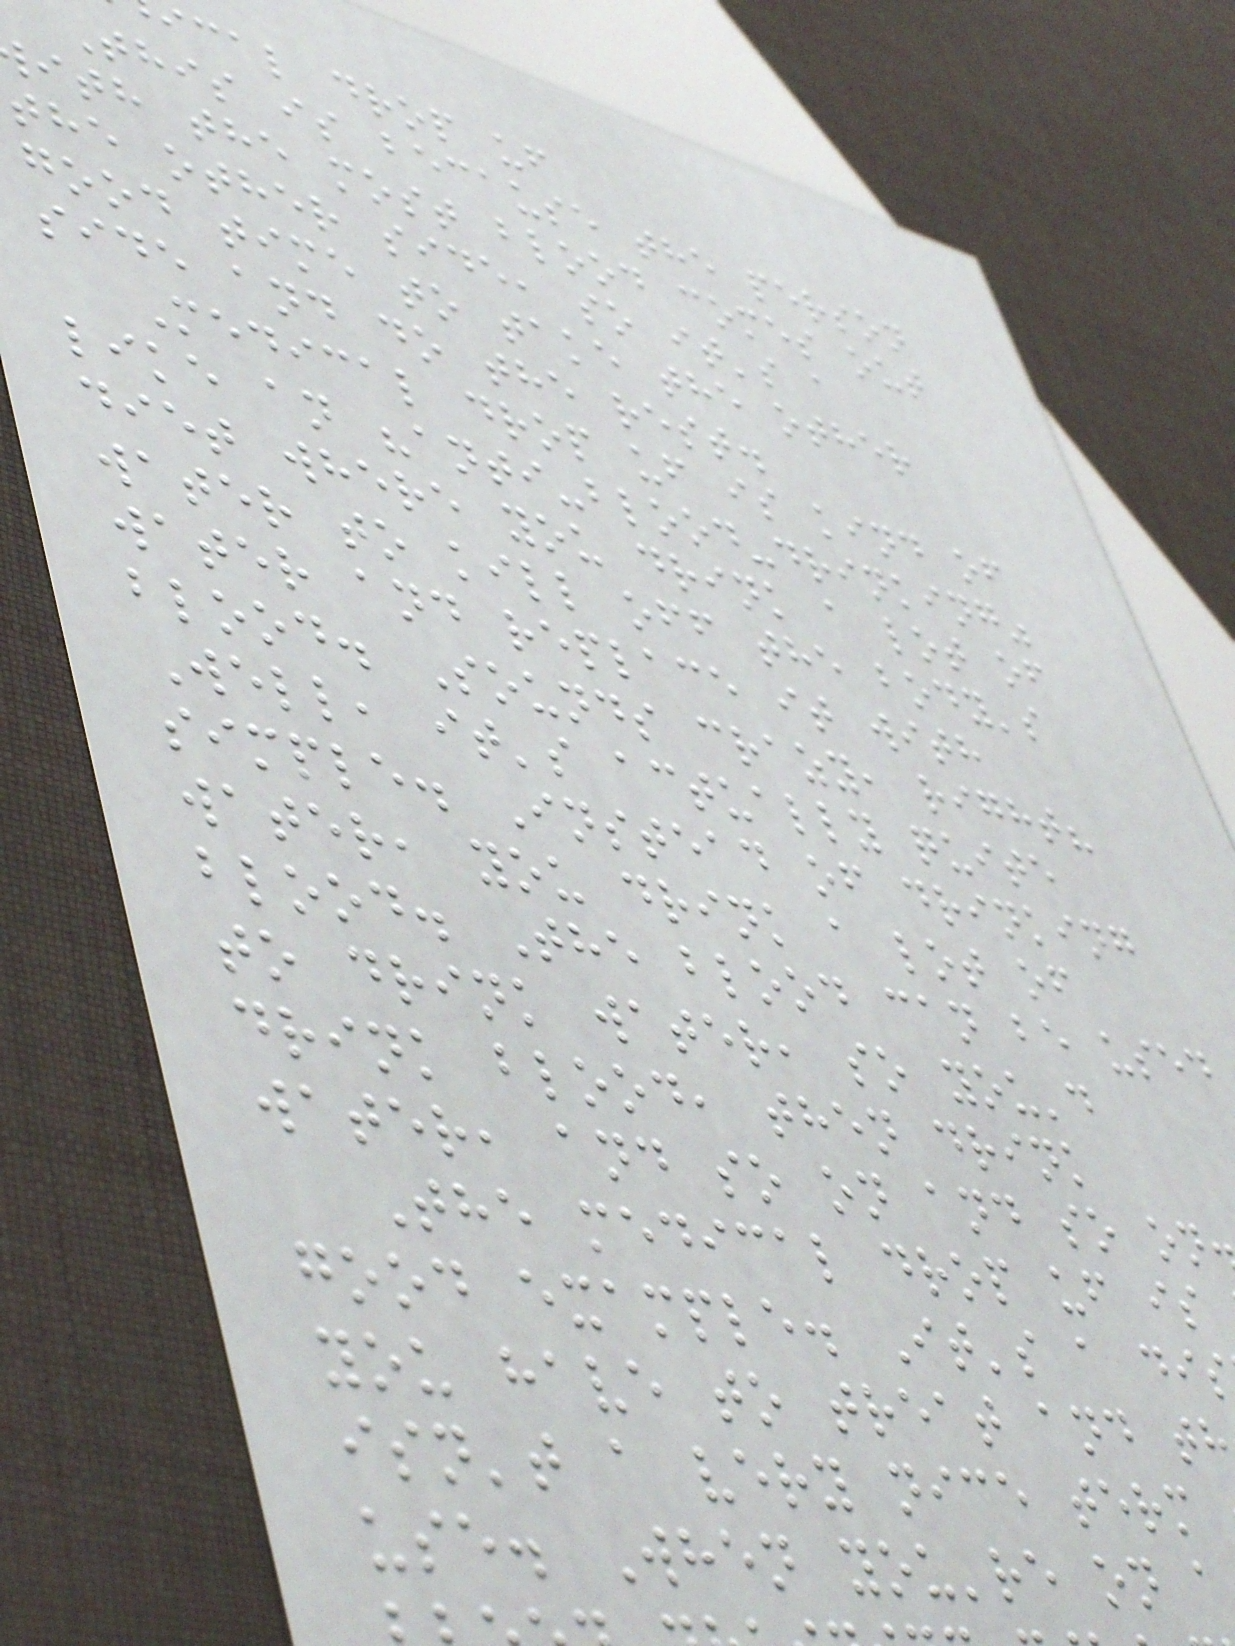ical drop uf
This is because the person
ith the most blood comes out
the other side, so it's a
good time to take the other
side and do the rest.
Medical drop uf is kind of
like an "anti-blood-drinking"
diet where you drink a lot of
water to kill off the body's
water and replace it with
blood. Sounds crazy, right?
Well, it's actually quite
simple. Instead of drinking
water, you drink a lot of
blood. The blood can be used
to drink water, so you'd
drink blood, then drink
water, and so on and so on
The medical drop uf is
good example. It's a di
you have to treat and t
isn't a very nice term
use. When you're on a
